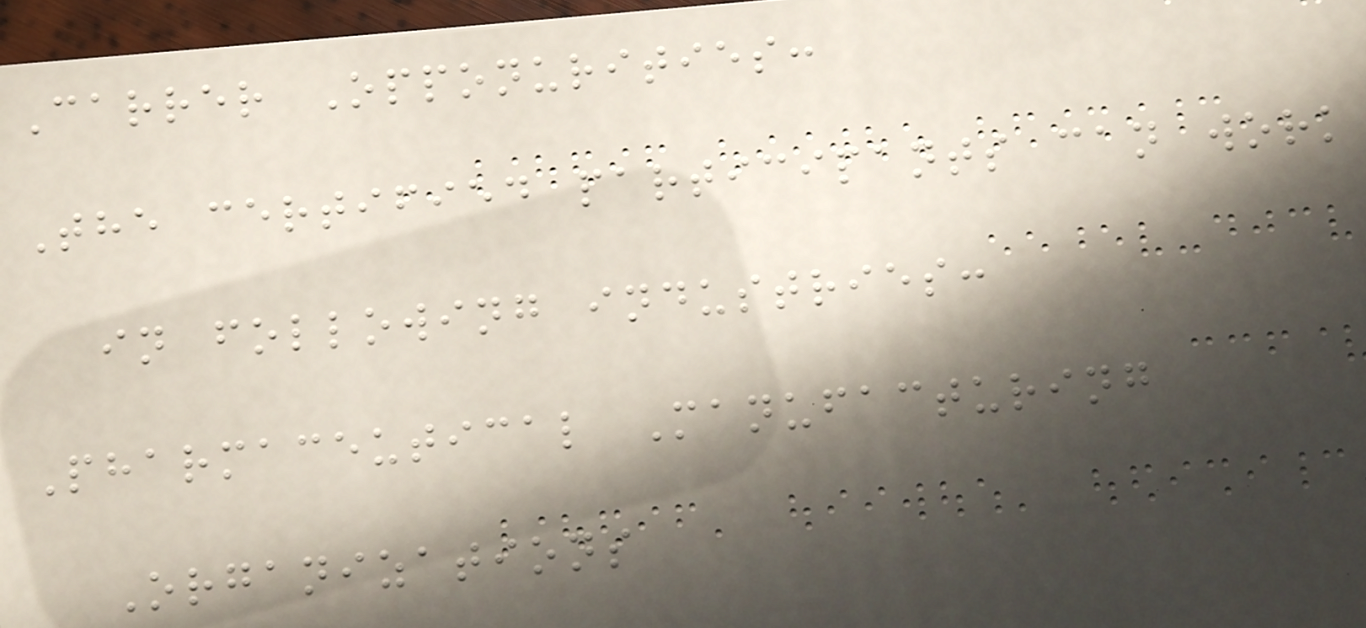Carrer Opponurities:
The certified participants can work
in following industries:
Pharmaceutical Manufacturing
Organizations
